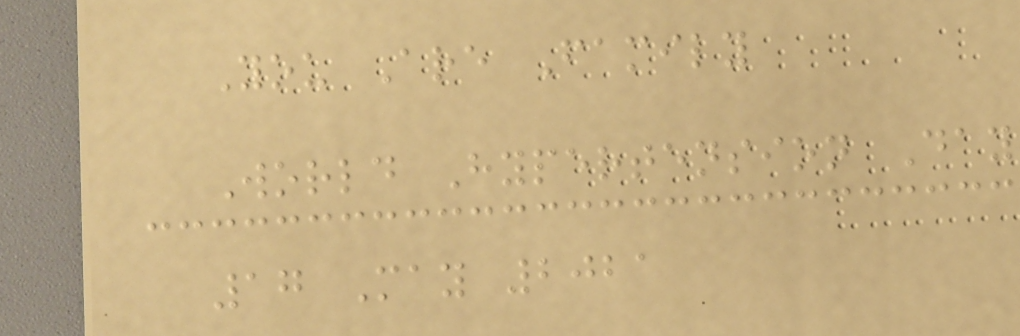You Are Family
World Hypertension Day
17 May 2021
